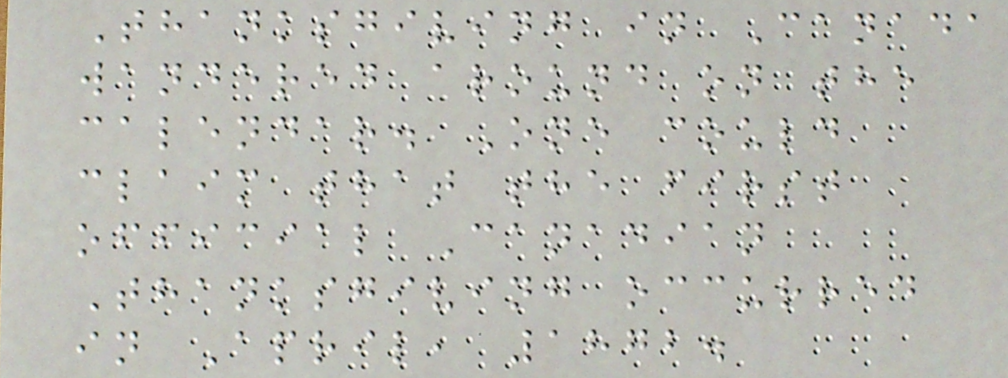Thanksgiving in Canada
wandered around on the
calendar. One could
claim that the first
official Canadian
Thanksgiving occurred
in April, 1872.
